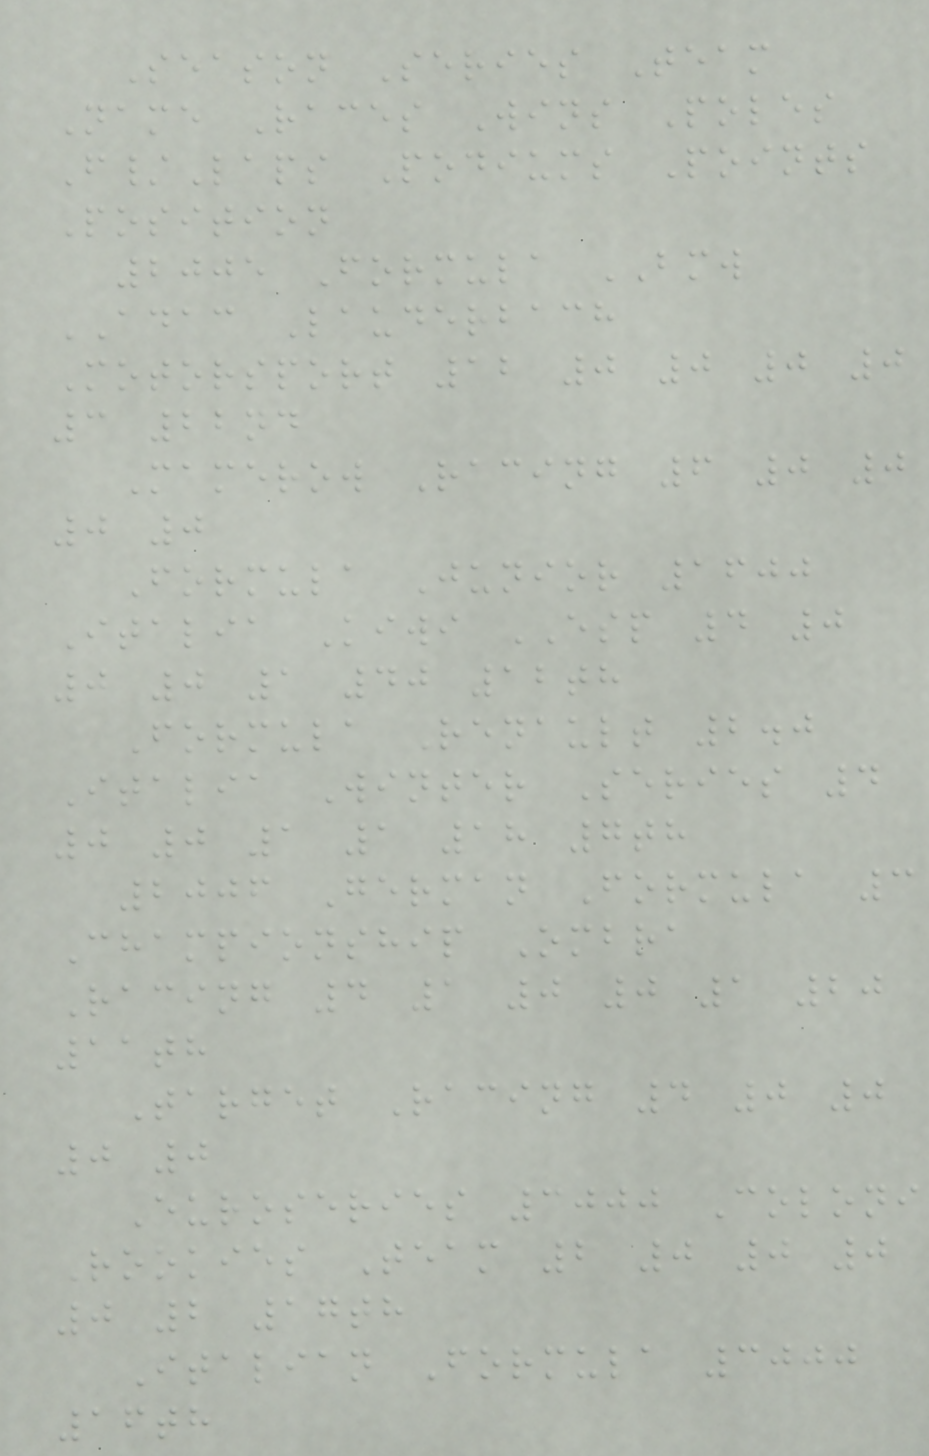Season Series Team
Name Races Wins Poles
F/Laps Podiums Points
Position
2005 Formula BMW
ADAC Lauderbach
Motorsport 12 0 0 0 0
3 22nd
Mamerow Racing 6 0 0
0 0
Formula Junior 1600
Italia Kiwi ESP 4 0
0 0 1 40 12th
Formula Renault 2.0
Italia Winter Series 4
0 0 1 1 18 7th
2006 German Formula 3
Championship Ombra
Racing 4 1 0 0 1 20
11th
Target Racing 4 0 0
0 0
Euroseries 3000 Coloni
Rookies Team 2 0 0 0
0 2 17th
Italian Formula 3000
16th
